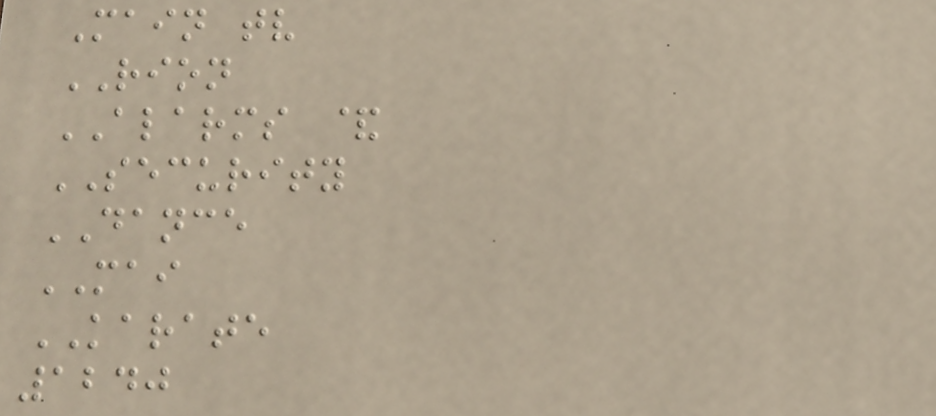Main tv
RION
ALARMS &
SECURITY
DANCE
MAI
KARATE
1240
